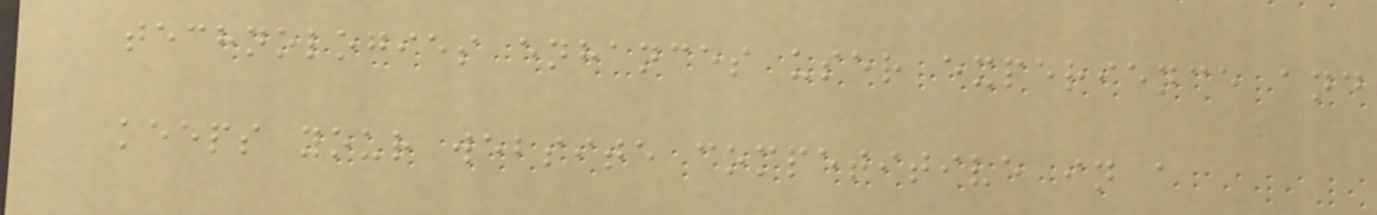technologies enhances user experience and
keeps your website competitive in a
